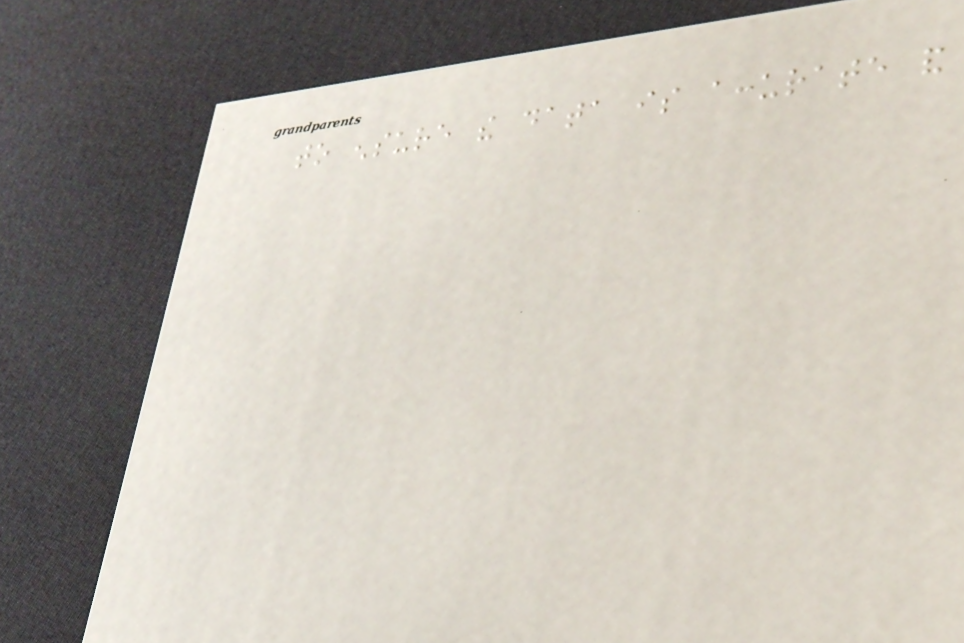to ensure the data is accurate and
